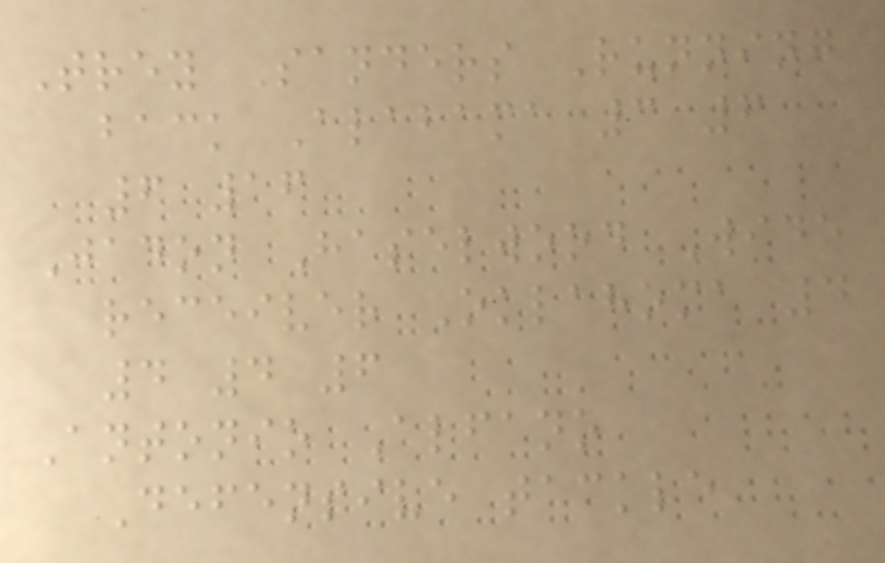Trey Sanders Running
back Alabama 3 6
6 16
Jadon Haselwood Wide
receiver Oklahoma 4
4 4 6
Antonio Alfano
Defensive tackle
